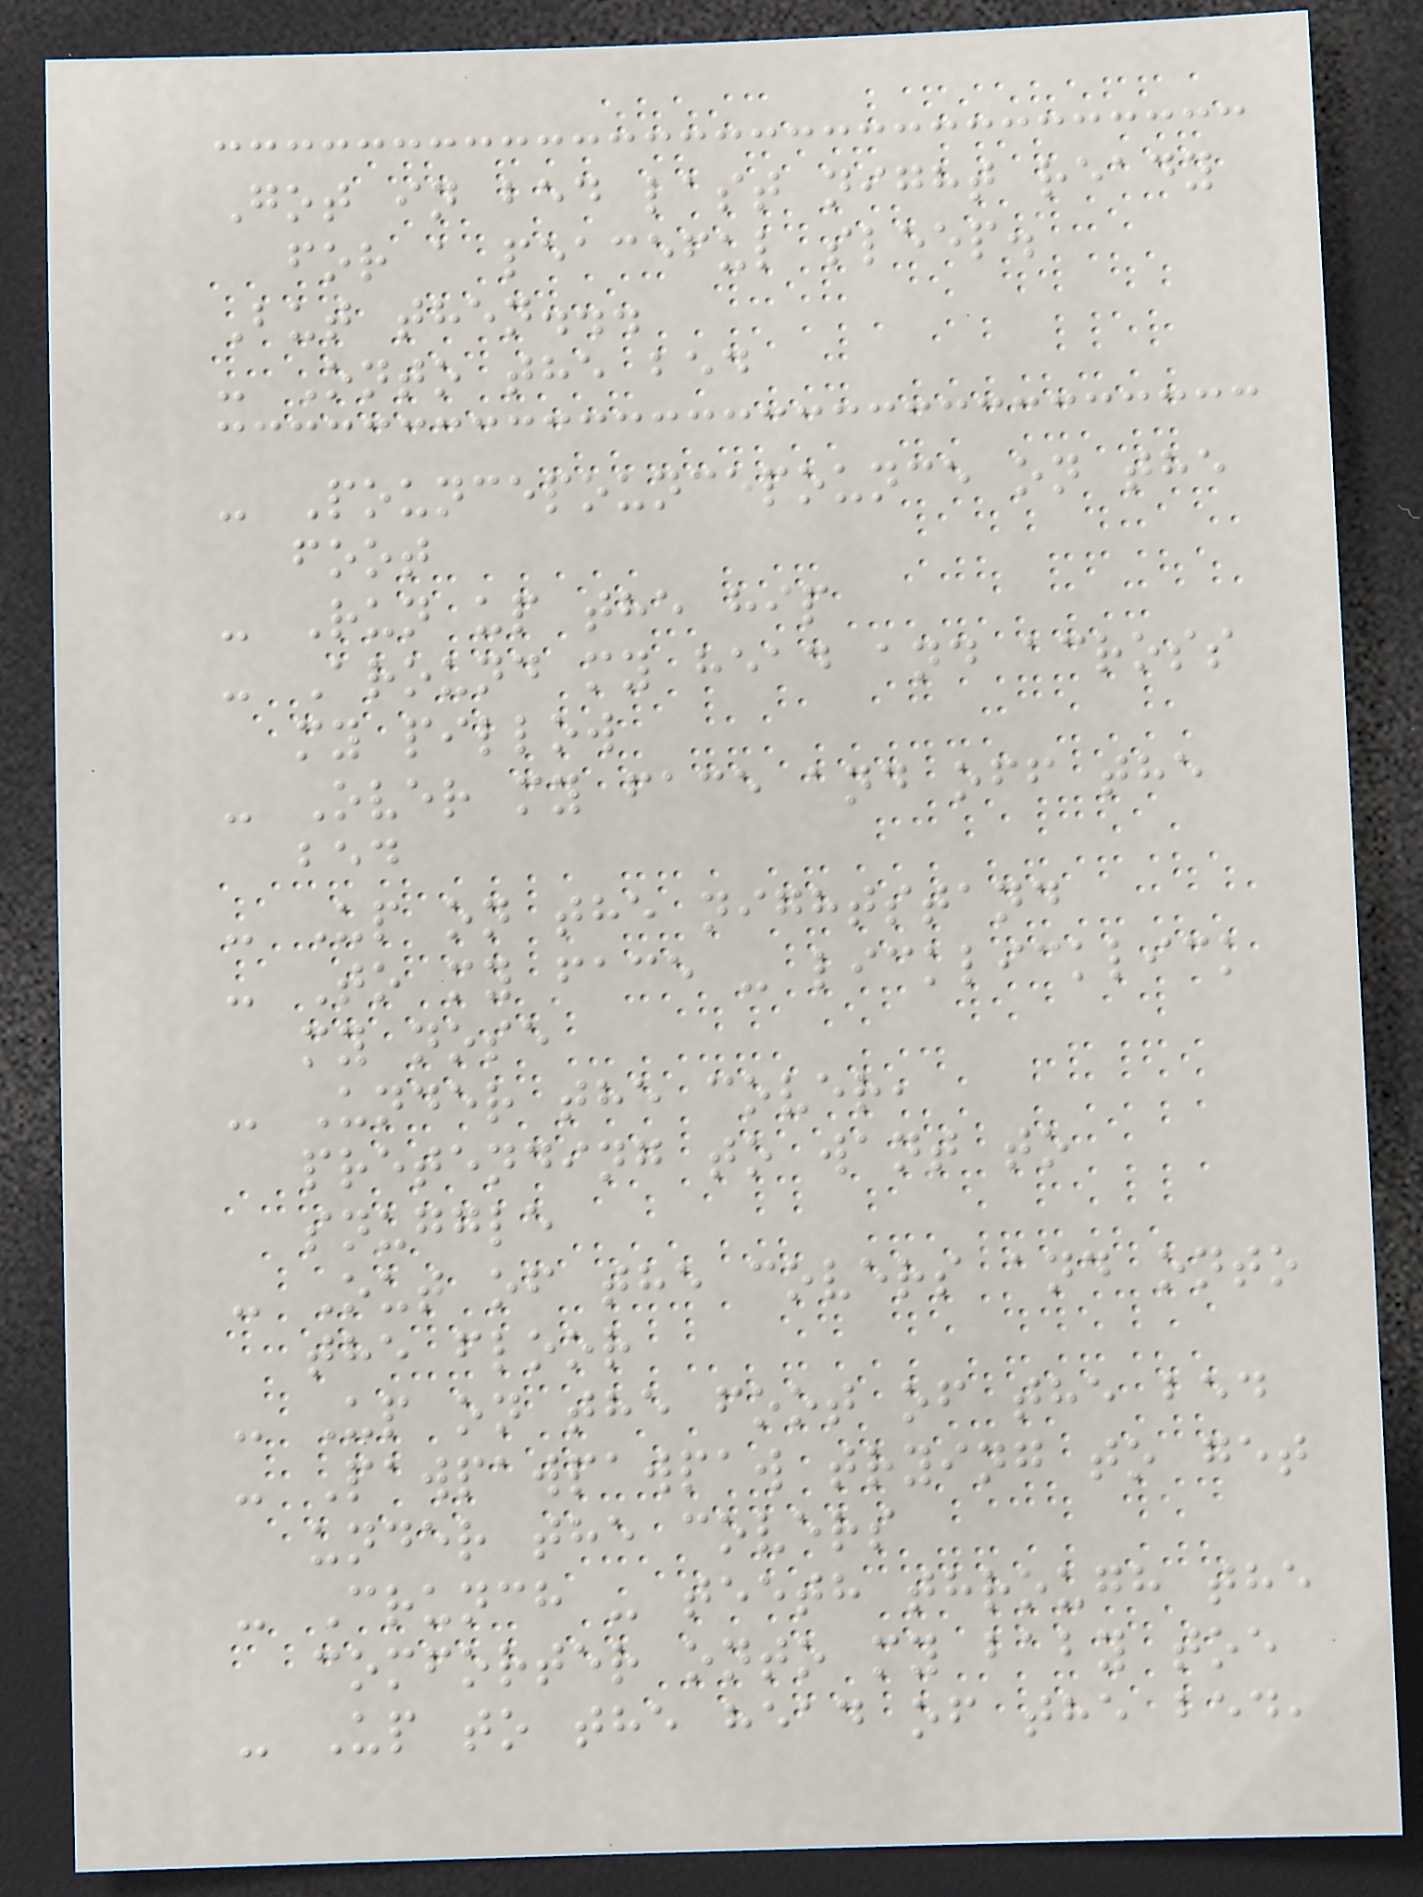Got in bed last night ready
for a peaceful sleep.
But then...
- Onto the bed
- Pouncepouncepounce on the
foot
- Run up the hip
- Around my head and across
my pillow
- Over my face and off the
bed
- Up on the nightstand
- To my face - licklicklick
my nose
- Under the cover,
pretending to want to
snuggle
- Out of the covers and onto
the floor
- Up on the foot of the bed
- Pawpawpawpaw trying to get
under the covers
- Crunch - teeth through the
comforter onto my baby toe
- Up to the head of the bed,
